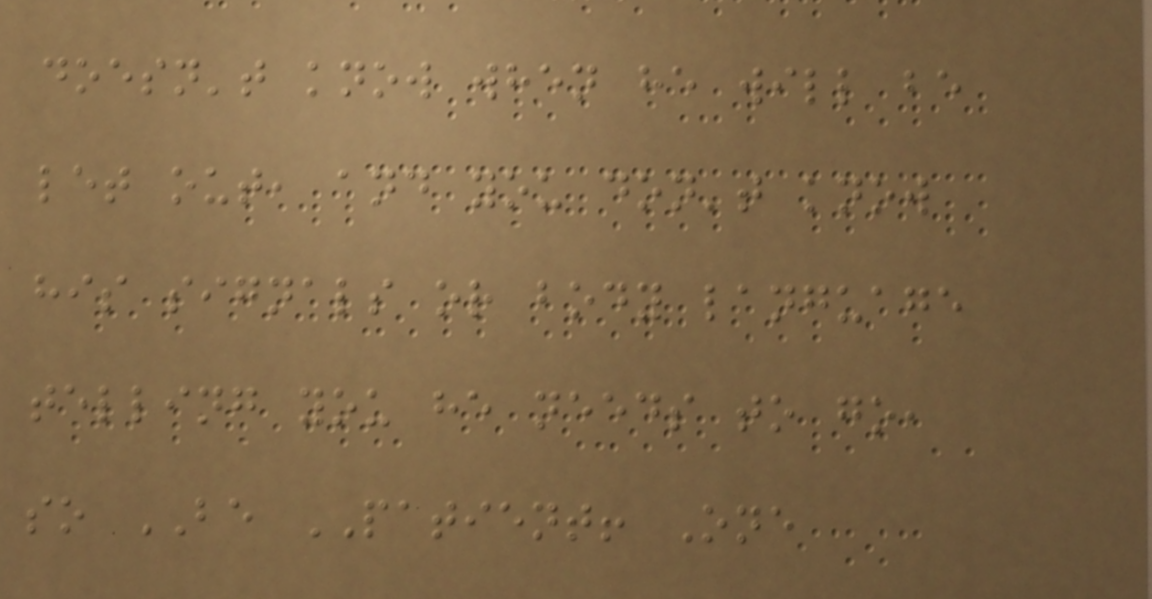doesn't know when he will be
let out, and you don't know
his signals or body language
telling you he needs to go,
so BE PATIENT! One
